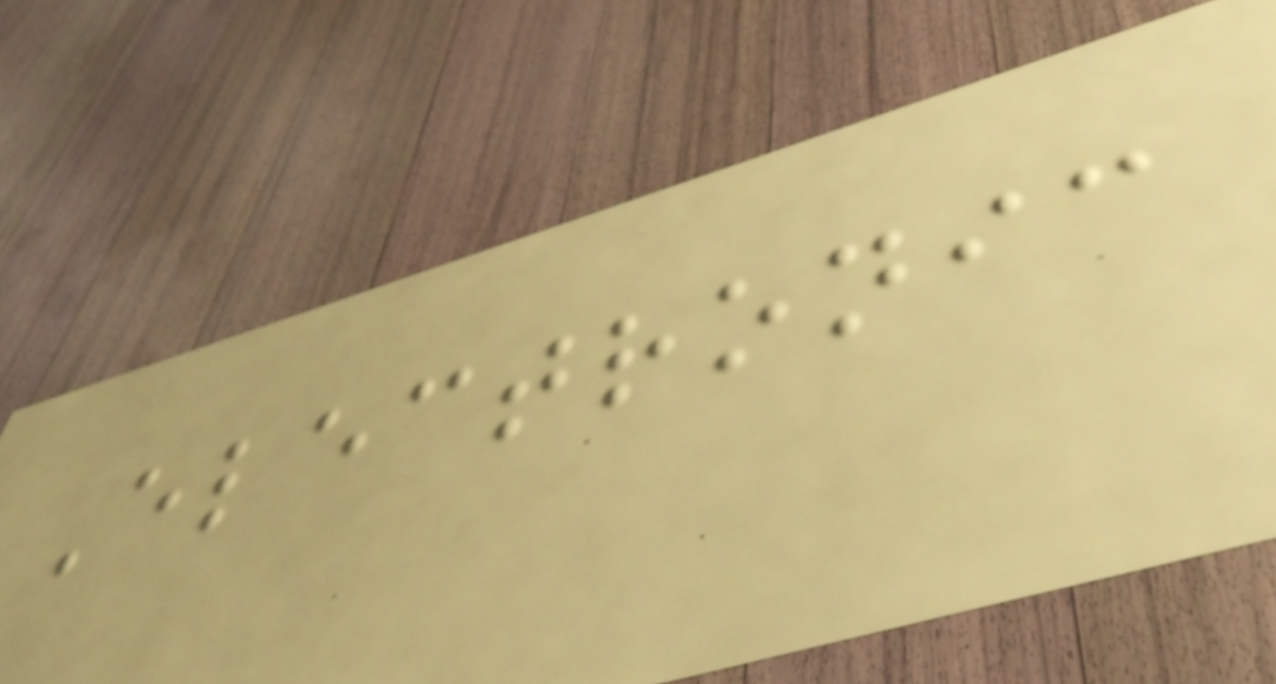Electronic
